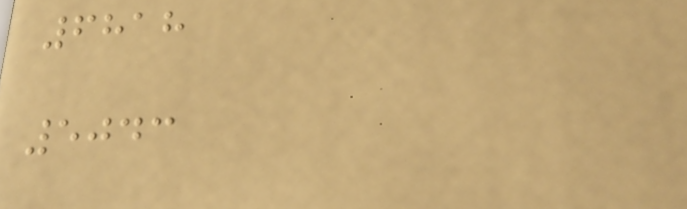6818
5043
